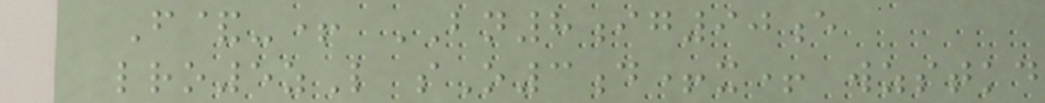F&-+ BN8ig90e
lro5zL sO3d+x+ wzstkd
